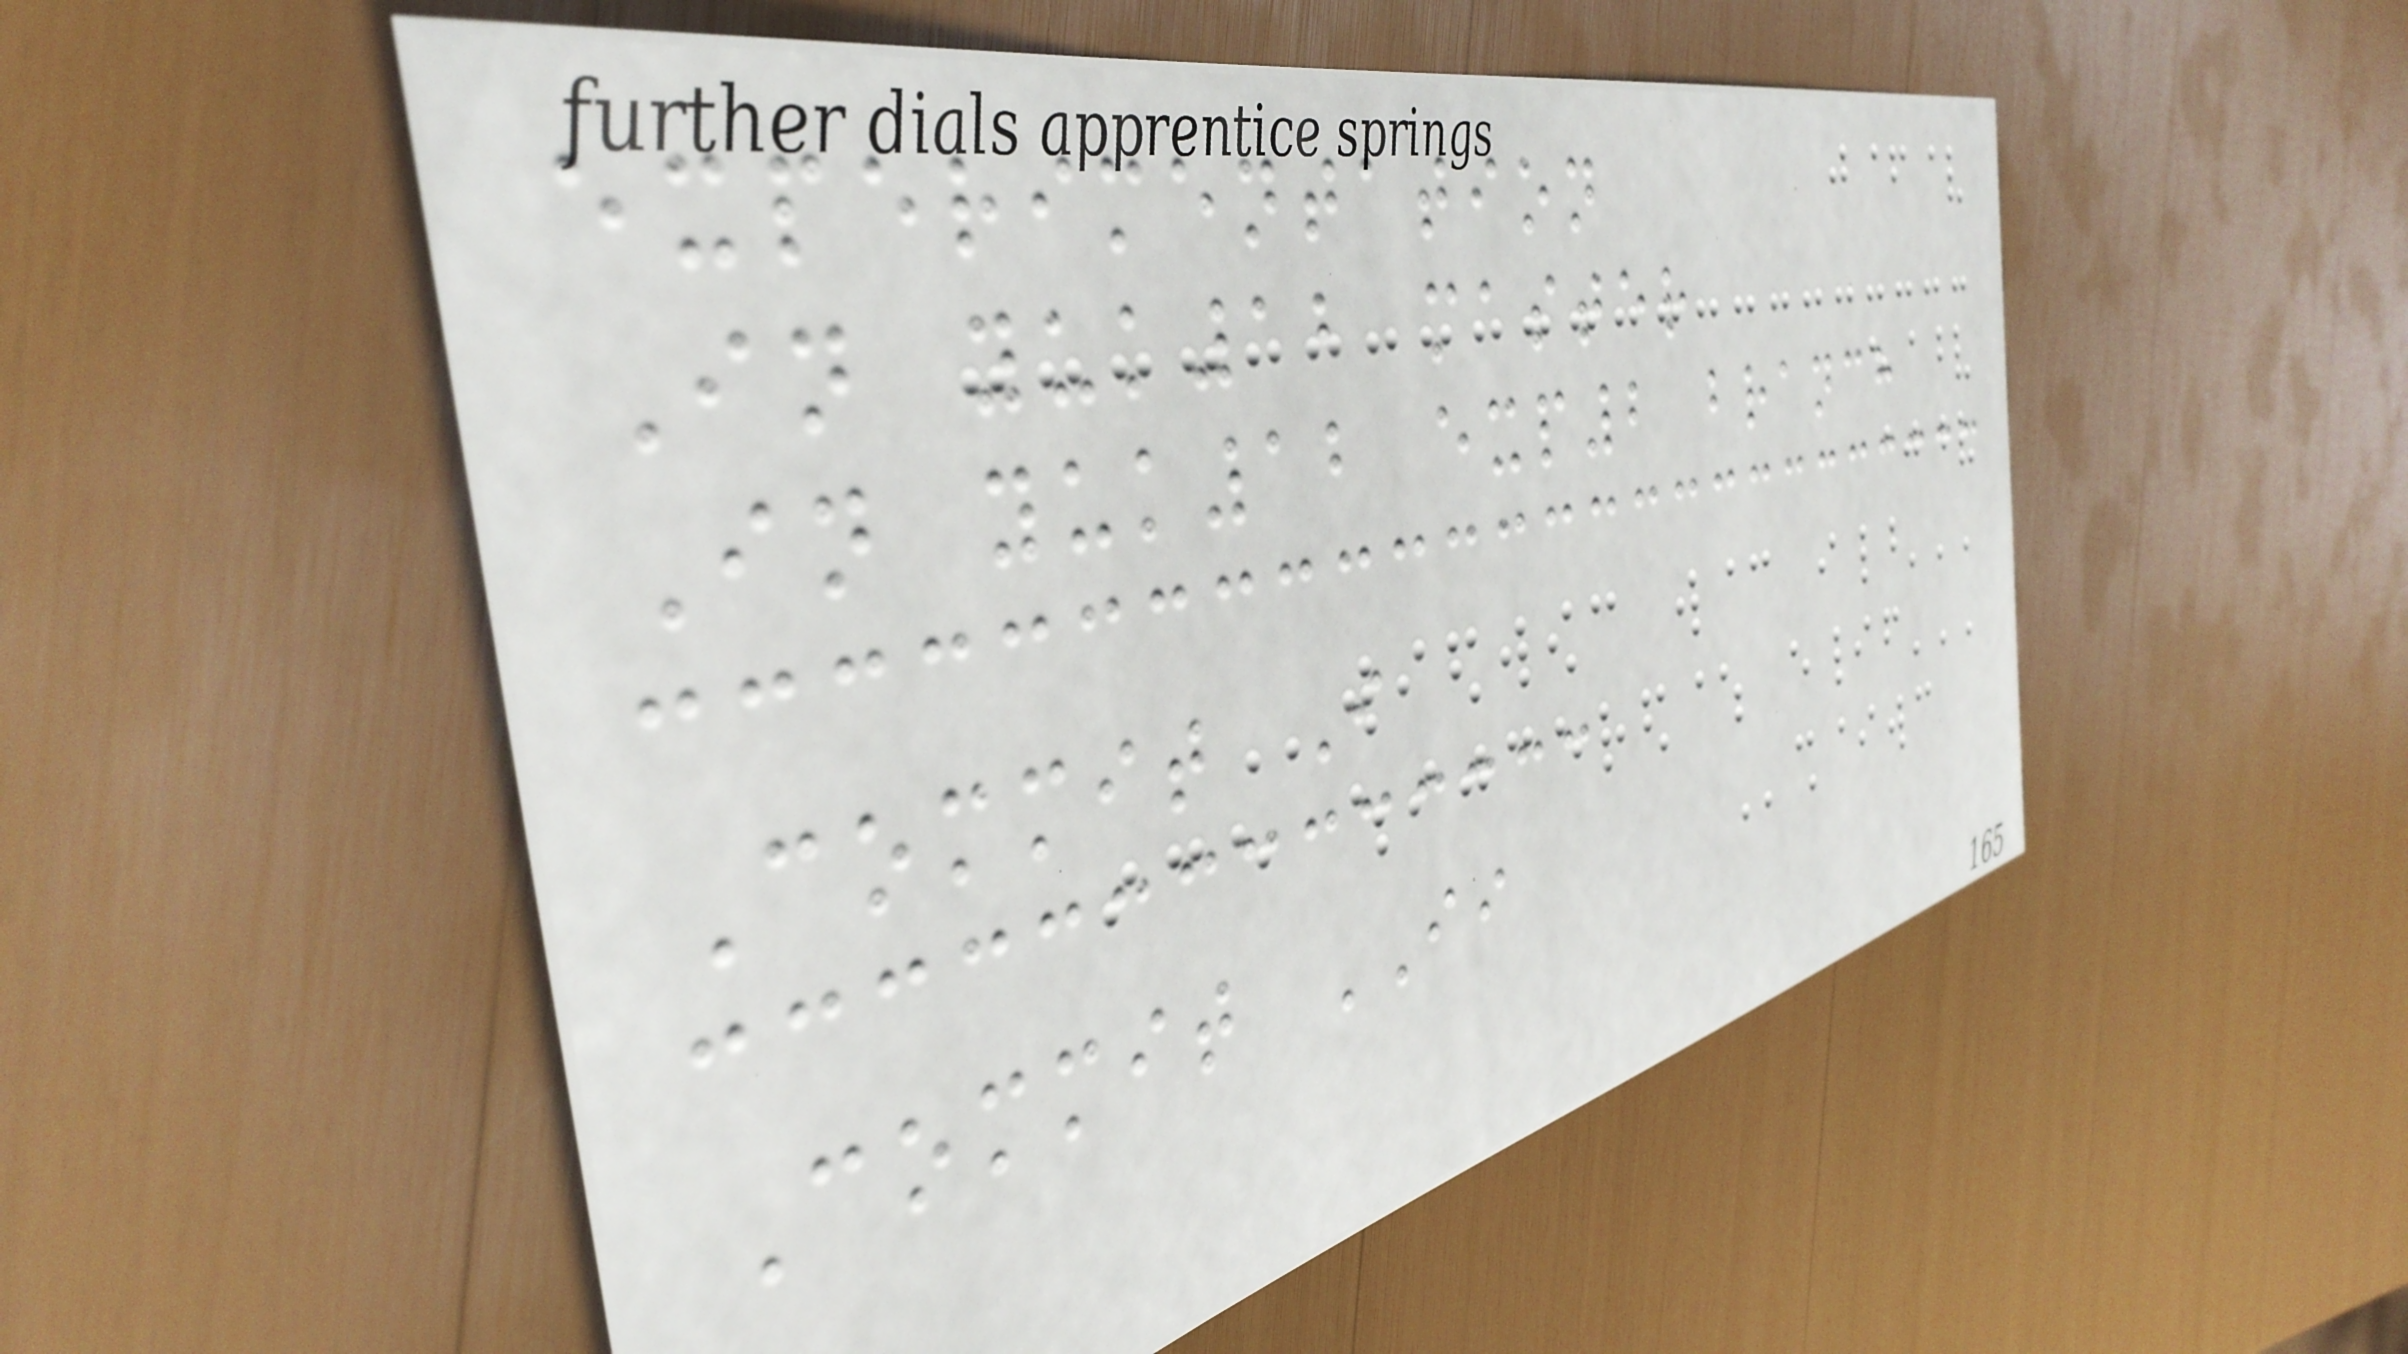experimentation
In yuk12 master
In yuk12 exp2 branch
Commit I
Commit II
